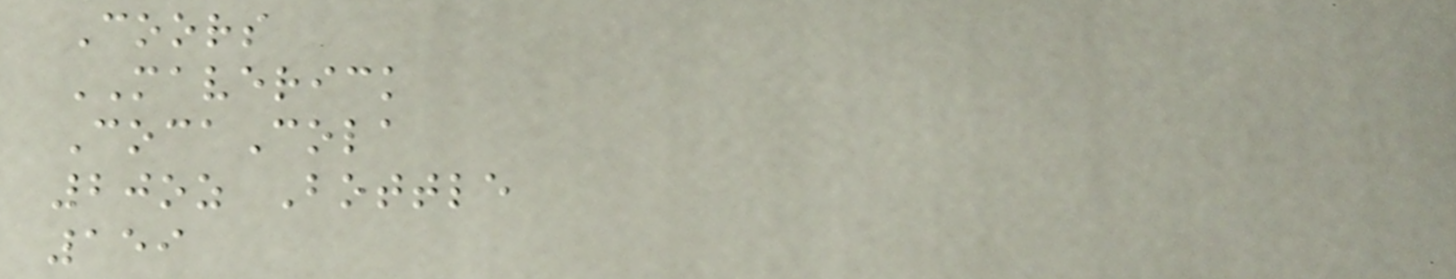Coors
MAVERICK
CocaCola
20oz Bottle
159
